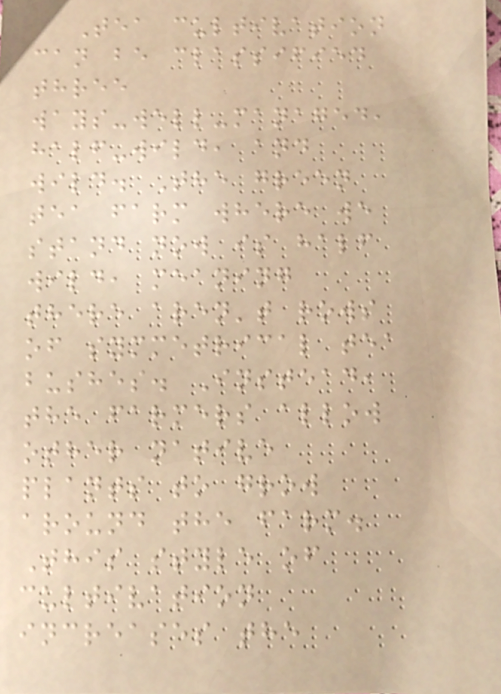Tea cultivation
can be classified
three
ways-well-managed,
half-wild, and
wild. The green
tea farm where we
stand now is half
wild, meaning
there aren't rows
of symmetrical tea
bushes. Instead,
the farmers allow
other native
plants to grow
around the farm.
This style of
cultivation
increases the
